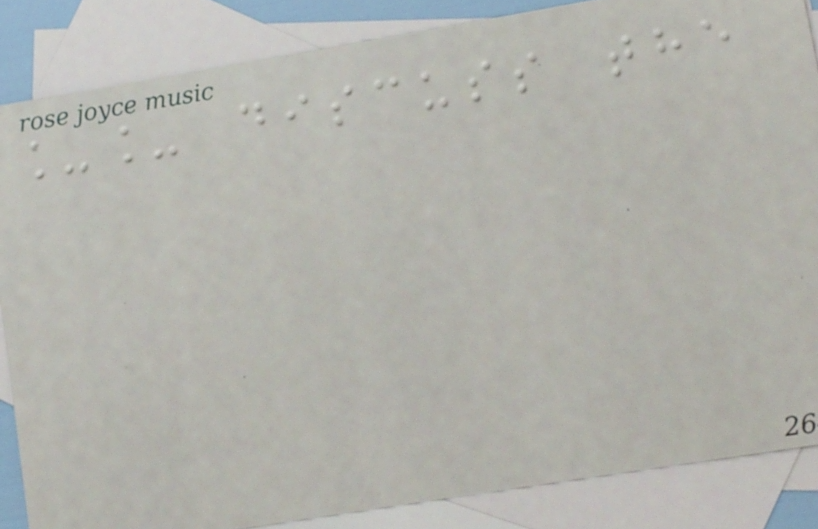__ discuss the
